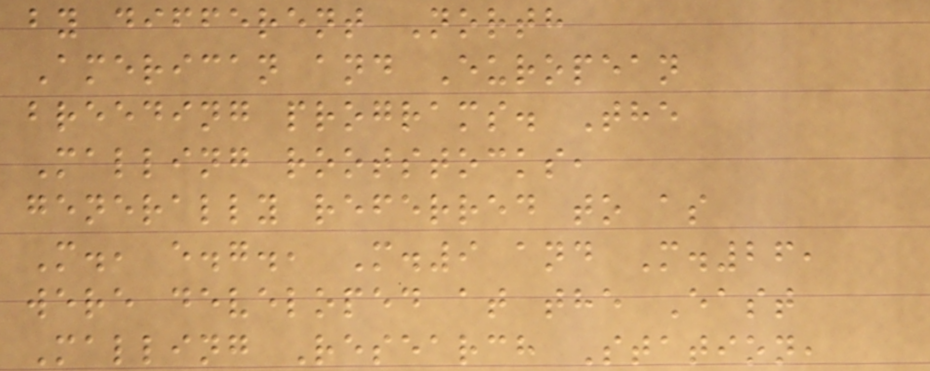by different North
American and European
breeding programs. The
Malling rootstocks,
generally referred to as
M., e.g., M.9 and M.26,
were developed at the East
Malling Research Station,
